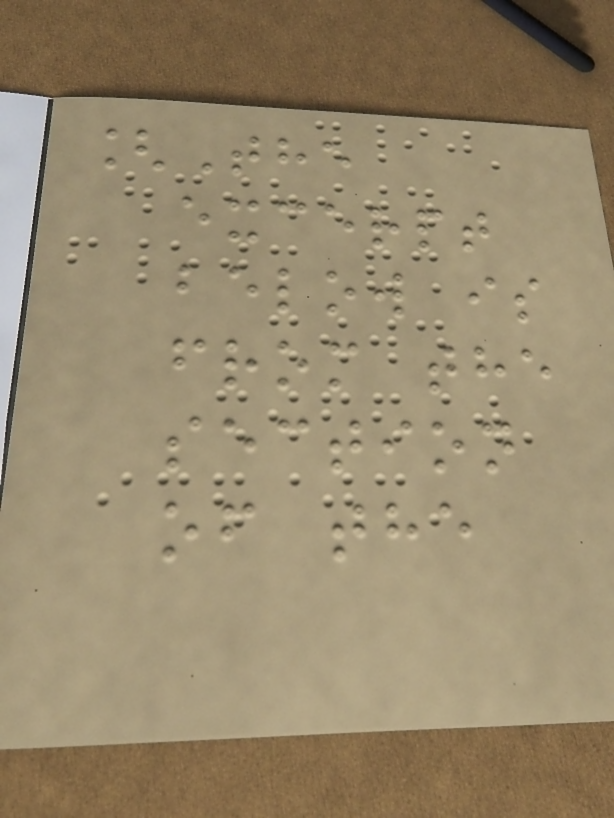[The
excerpt
below is
from the
section
of the
